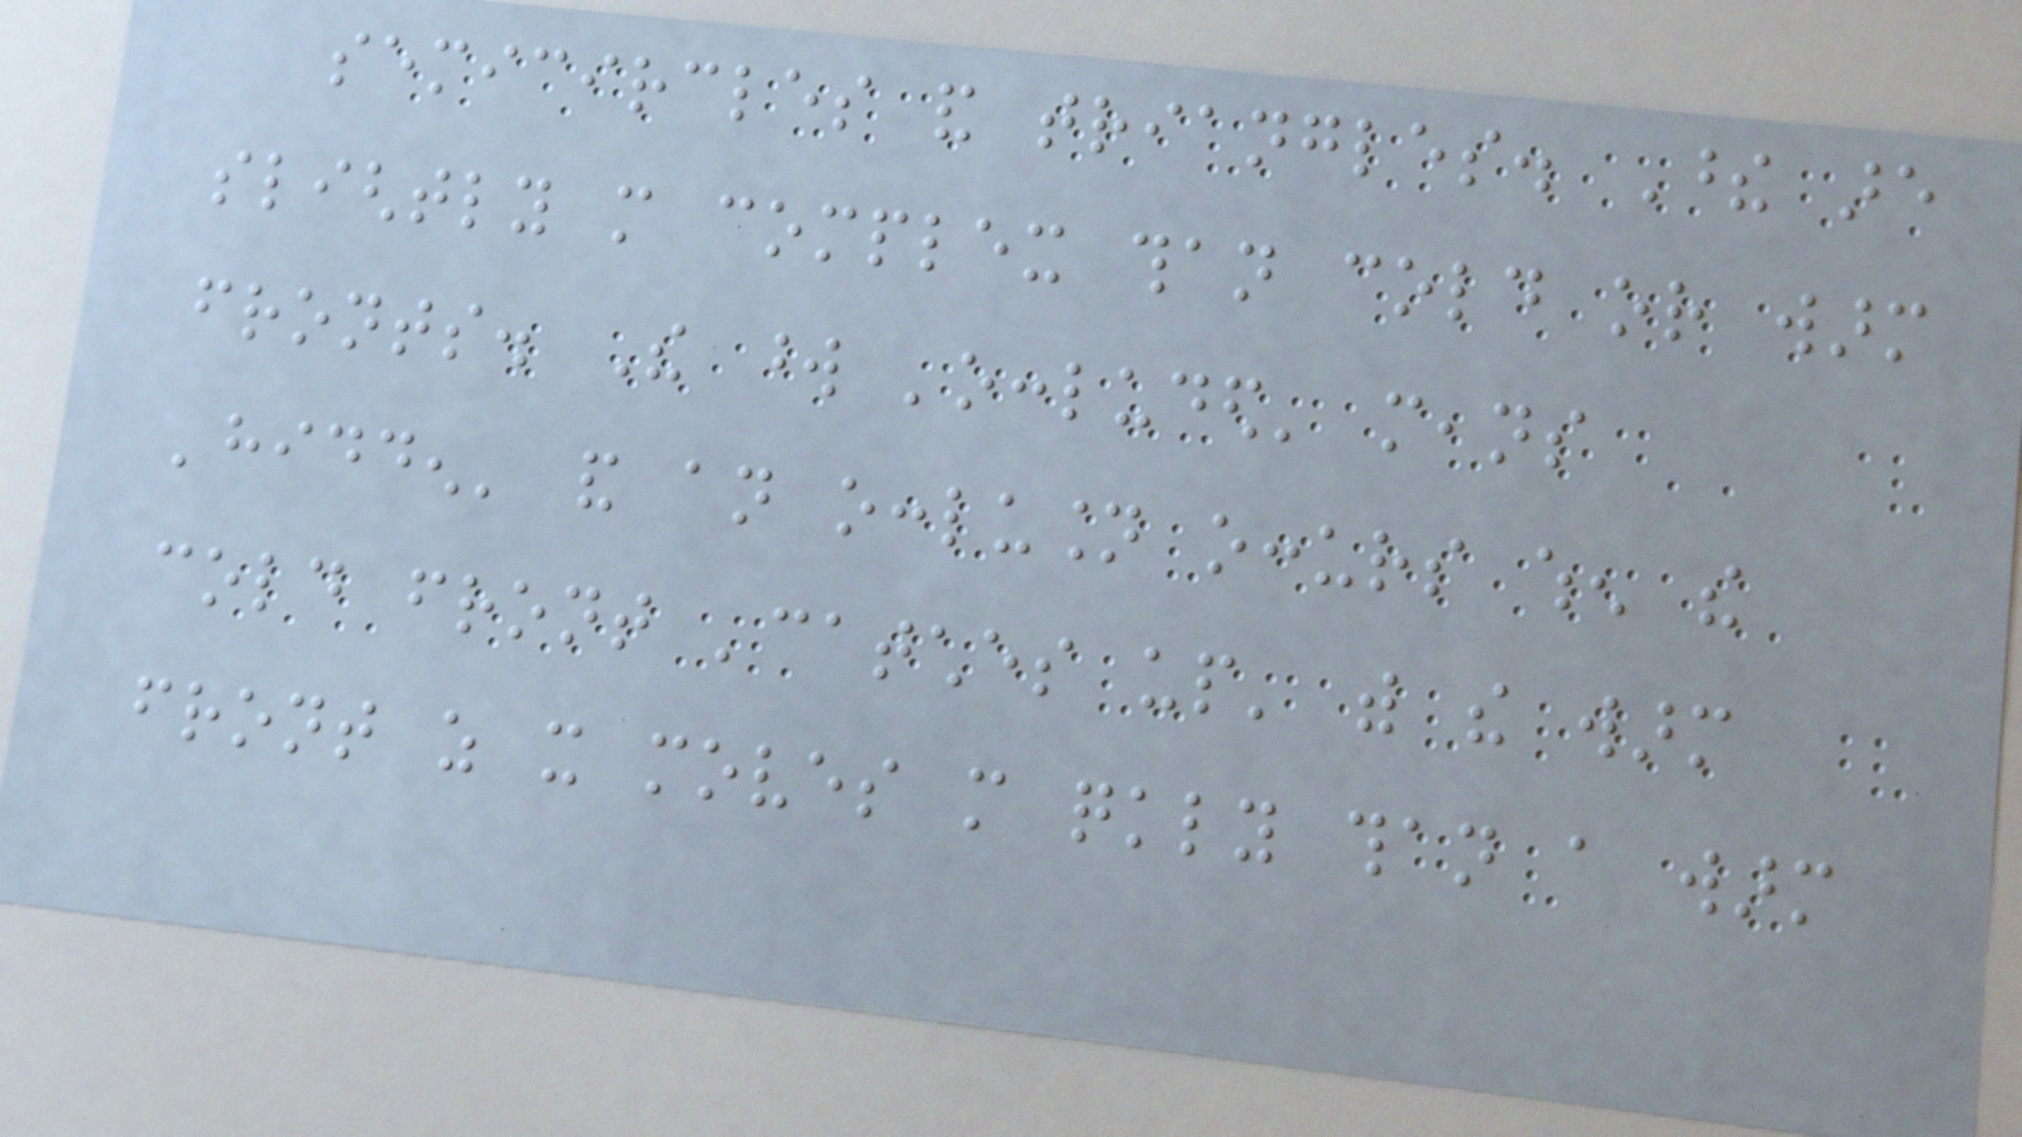semicircles and triangles. These are
slightly more complex than cold or warm
fronts. The word 'occluded' means
'hidden' and an occlusion occurs when the
cold front 'catches up' with the warm
front as it moves more quickly than a warm
